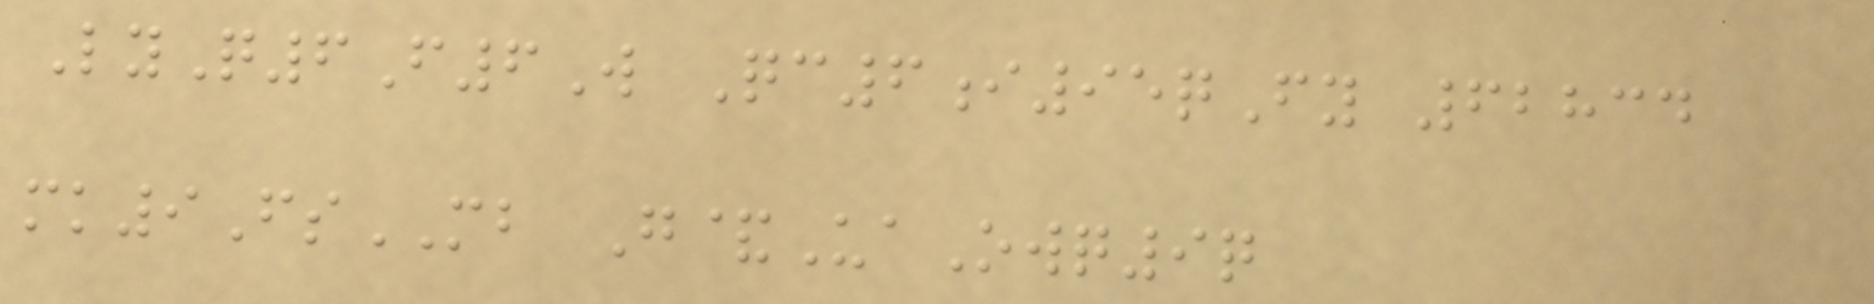LyQ6F6W Qc6i95qFy 62834
mk9FsMB G&UaOwq9q
